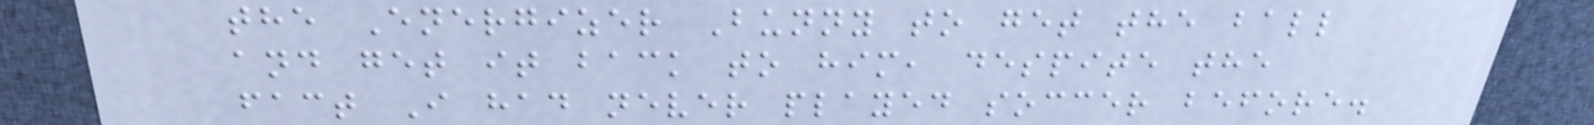the Energizer Bunny to get the ball
and get it back to him, despite the
fact I had never played soccer before.
